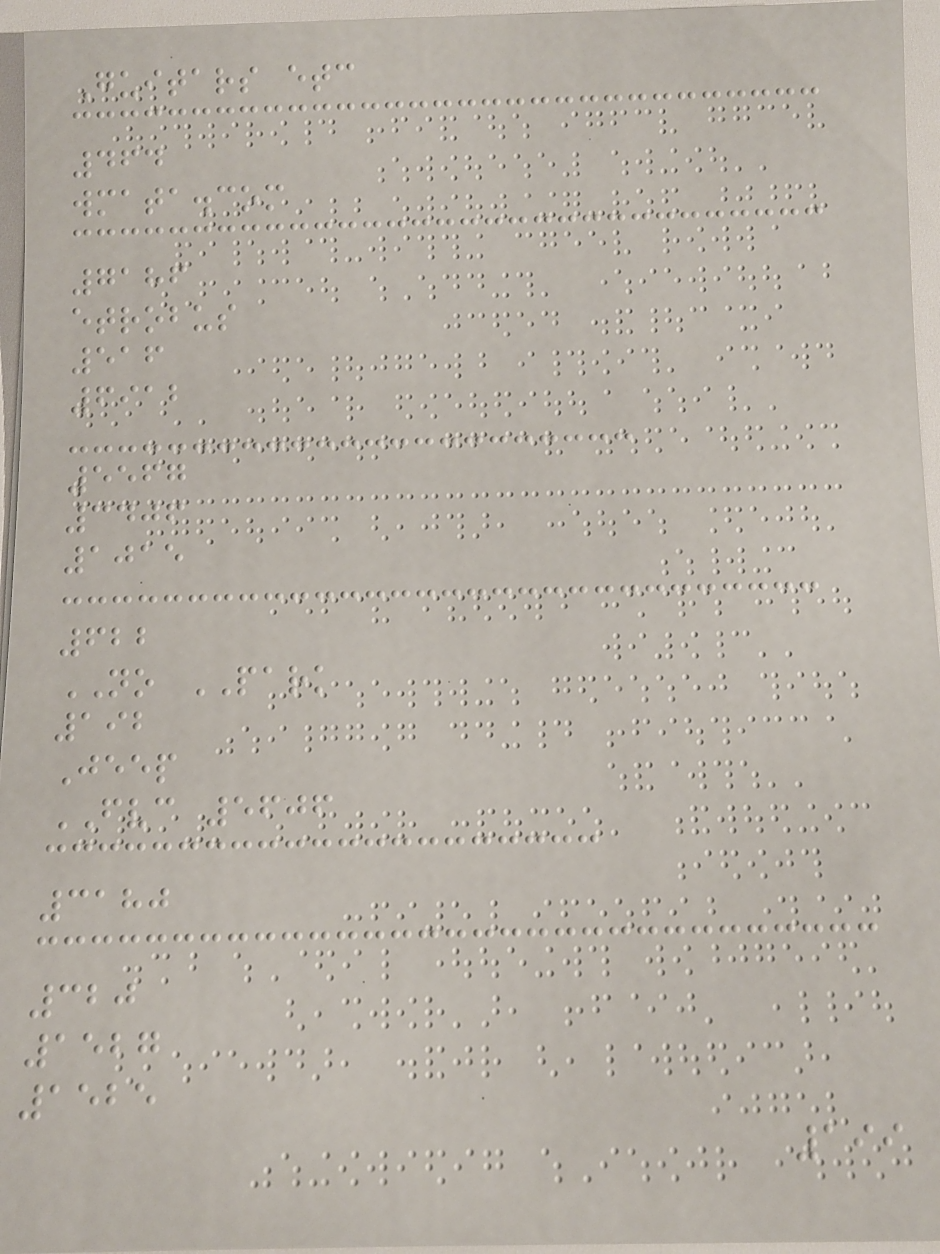Guitars etc
464
wmata.com
7186
etrobus
516
6912
5567
3406
1015
622
NO PARK
192
Jeep
FVC 5606
3180
320
1527
1525
199
